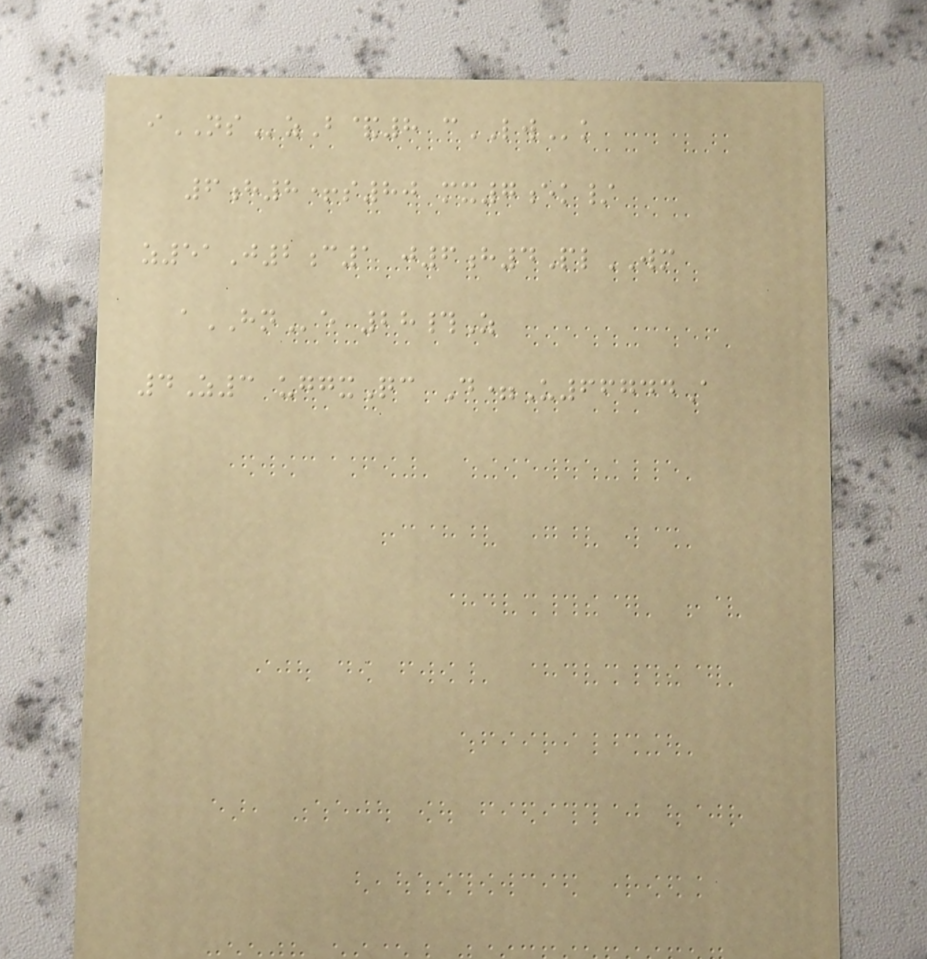iNSzB&8 cLWk
6h8+s80 mx7ek/
z51J2c1 j6h4PlWM
aHNe 28#Z
4Z3 uggxQc D=U66744A
